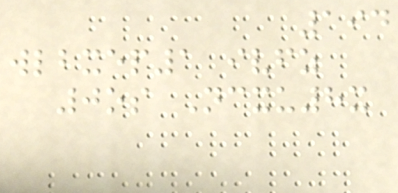194
wlbxep1 ivfz
0os Ncxu8x
